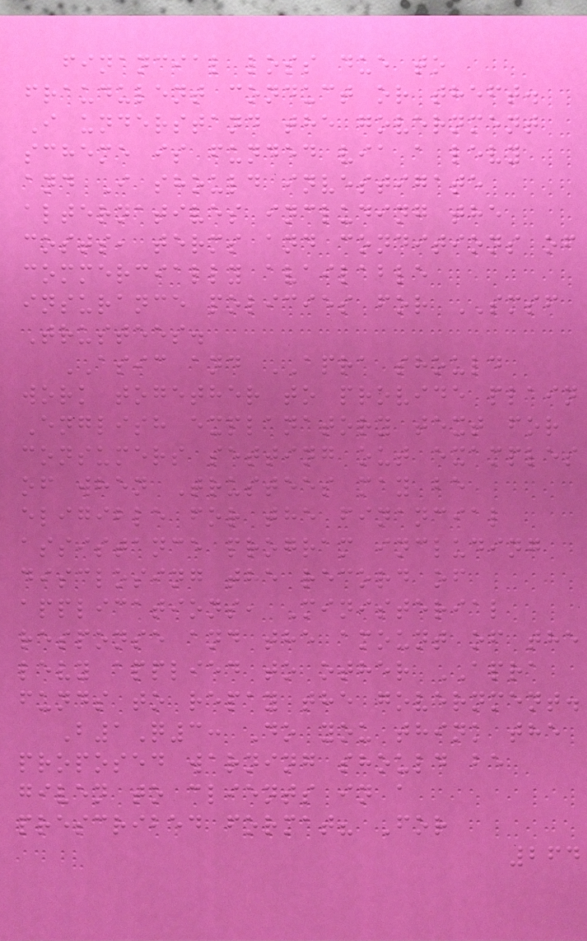financial loss due to
fraudulent conduct or theft.
I understand the government
scheme is funded via a levy
and I should investigate
alternatives including the
costs, terms and conditions of
commercially available
insurance policies for SMSF
Trustees.
ASIC and APRA should
work together to provide plain
English explanatory text for
consumers setting out examples
of when Trustees may be
eligible for the financial
assistance program including
disclosing the record of
applications, Ministerial
response and the amount of the
levy applied to other APRA
funds to repay the government.
B1Q3: Do you think the
proposed warning should be
given to clients in a
prescribed format? For
264
